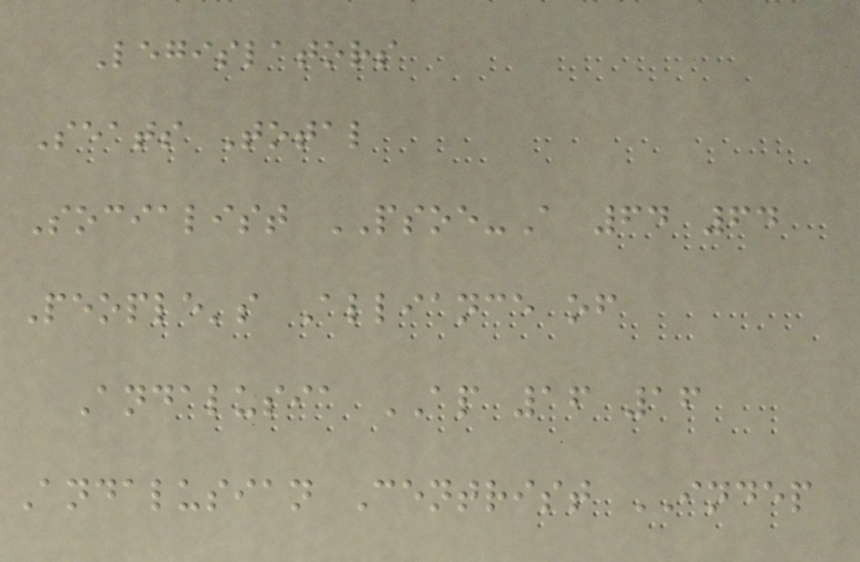Legislators
Seats Total
Socialist PSOE-A 64 64
People's Alliance of
Andalusia AP 16 16
Andalusian Centrist INDEP
